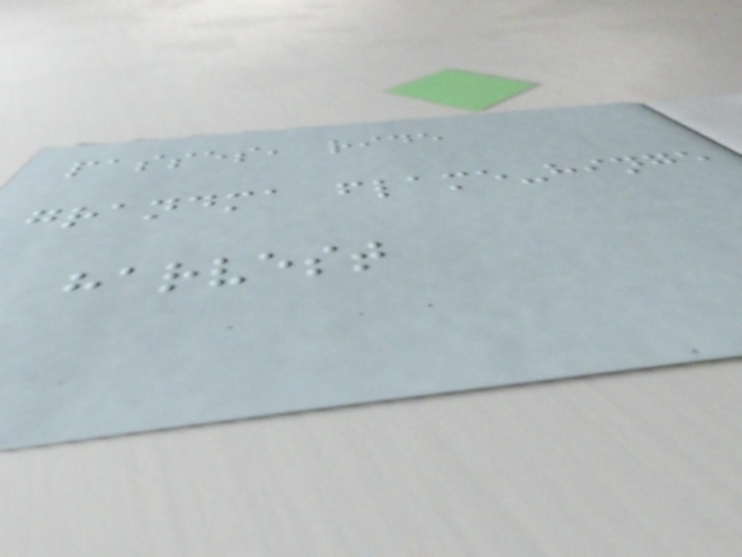passes, ride
grandma flame-hinge
harvest
